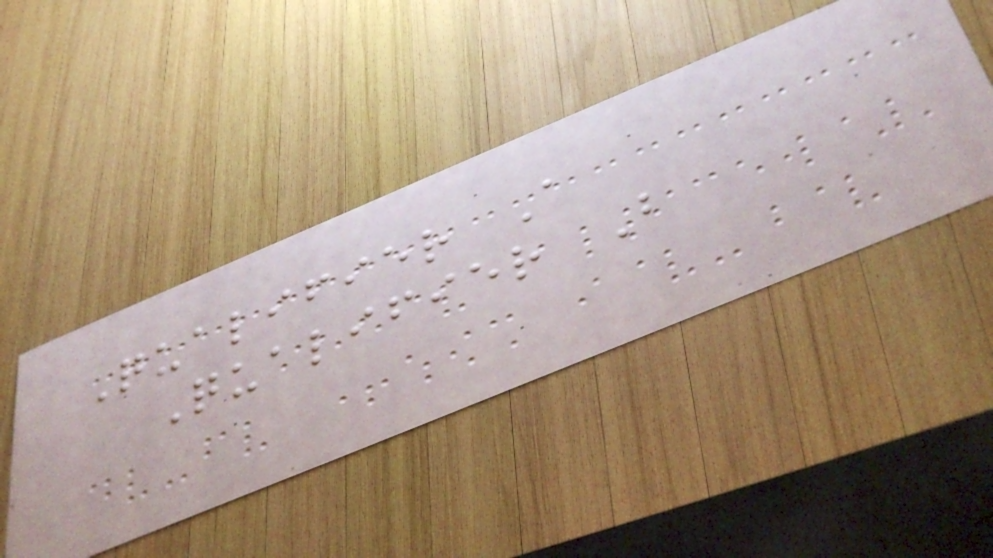Qualifier A
Qualifier B
